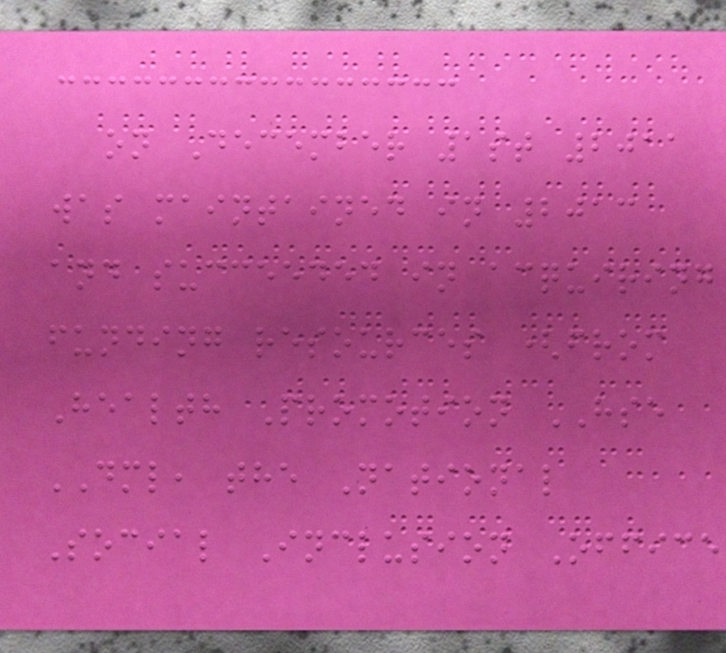on December 1st 2011
was maintained in 2013
and succeeded in acquiring
funding resources (from
Health Promotion HSE
DML, the National
Social Inclusion Office
